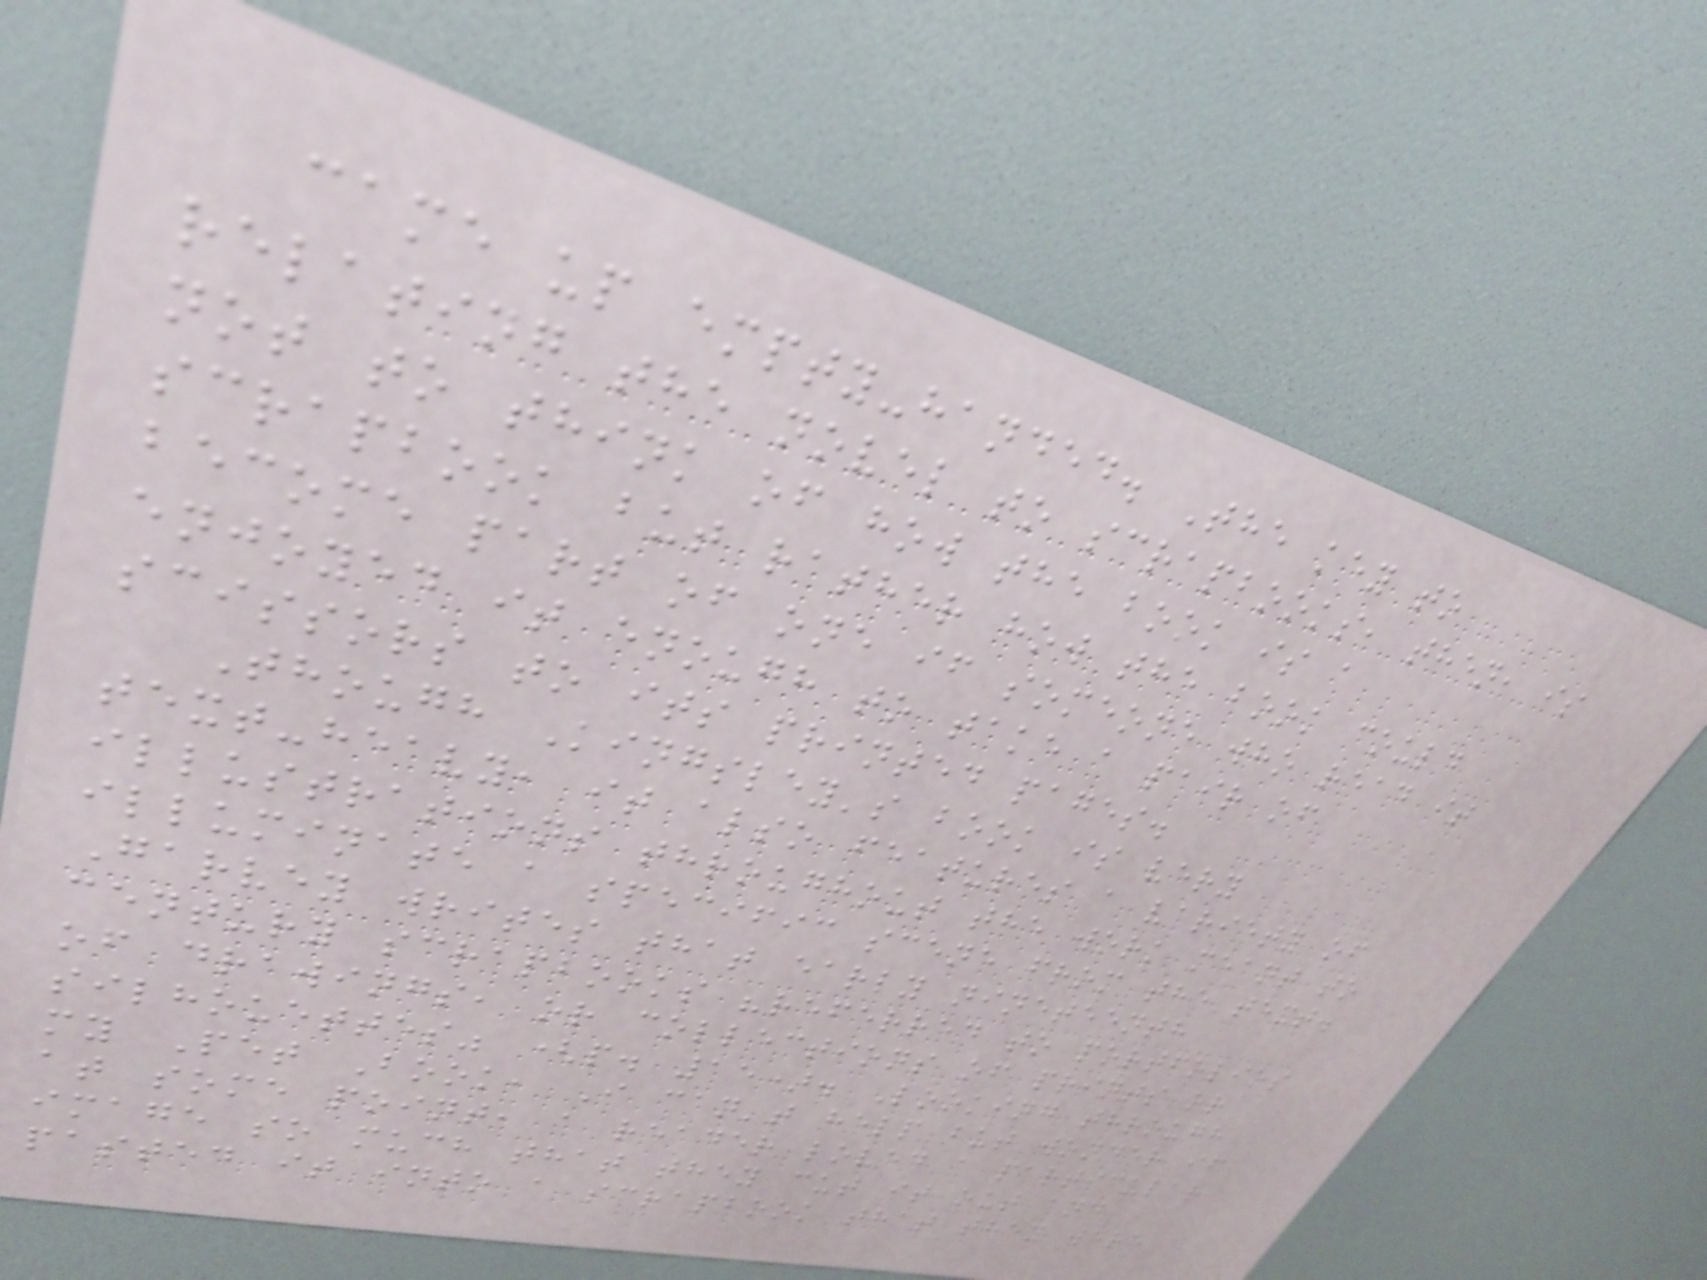came up empty-handed. The key to
relating the novel to scrapbooks, then, is
not to think of how the book is a
scrapbook but rather how the book could
become part of one if someone who read it
enjoyed it enough to take a pair of
scissors to its printed pages.
Though Kingsley's book is very
text-heavy, it also features a variety of
illustrations throughout the work meant to
illuminate a specific scene from the text.
Garvey writes that early nineteenth
century scrapbooks "referred to portfolios
of drawings, or collections of prints or
silhouettes" (p. 15). Looking through
my Pet Book, I can't help but wonder if
at some point, a reader loved a particular
image so much that they cut it out and
pasted it into a scrapbook that they were
